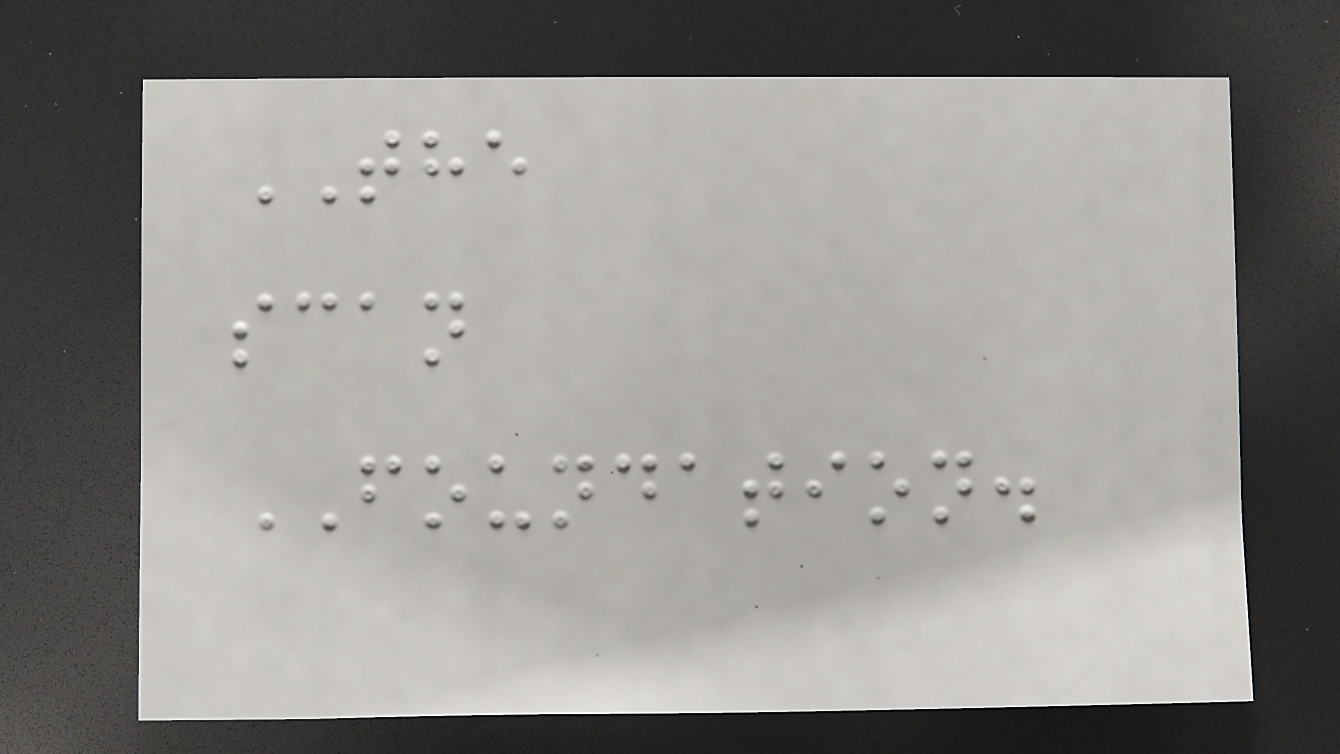THE
scan
FOUNDATION.
